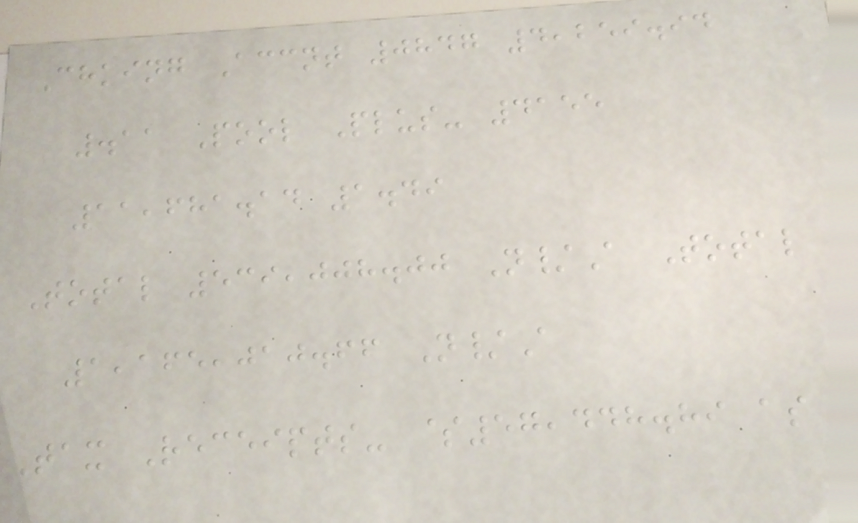Chking Accnt 0847 4,259.94
.11 Pool Plus- 4155
11,681.14 1.49
Total 539,008.00 N/A Total
1,165,010.66 N/A
Tax Receipts- $57,448.89 as
